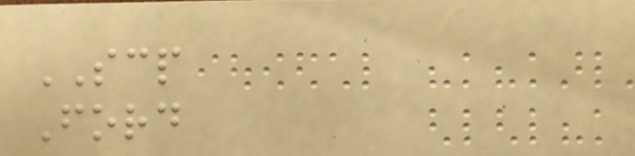SCP
Ford
